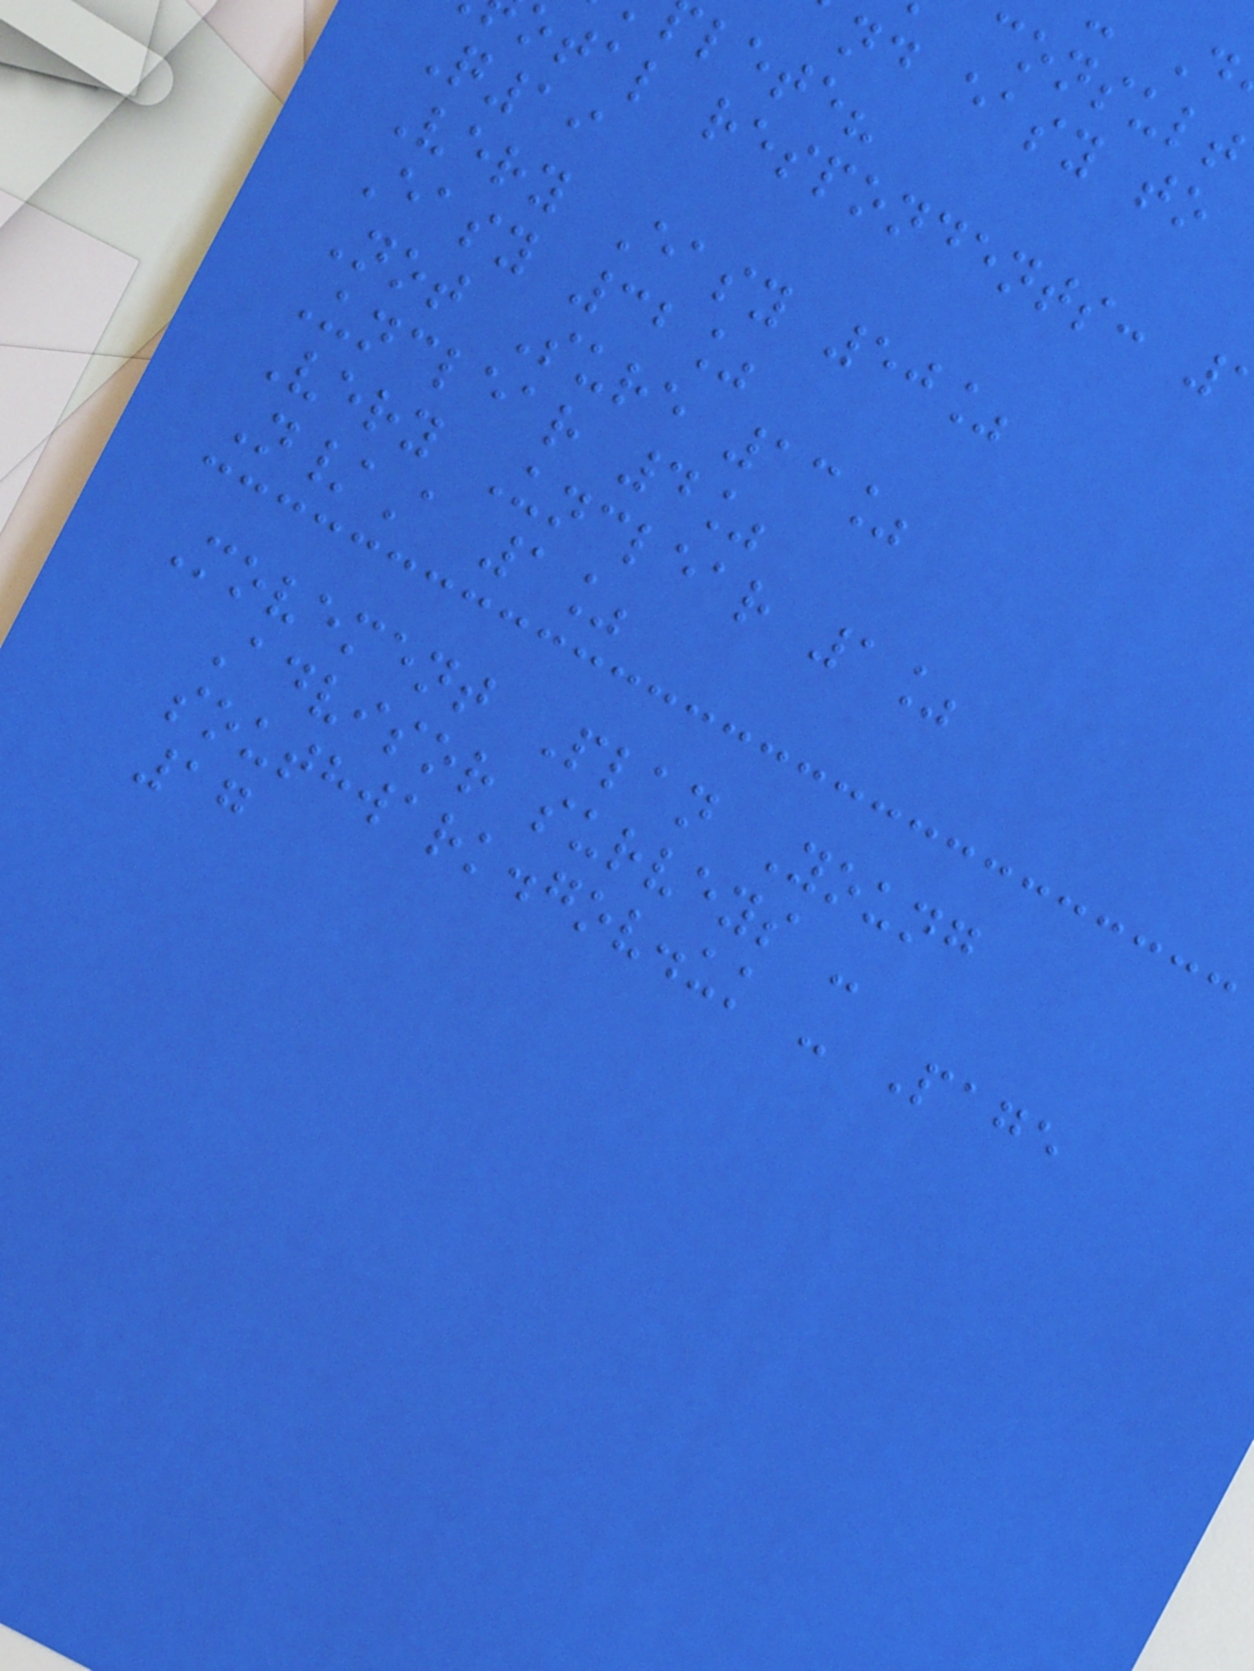consult
nd easy to
lete?
otal respondents:
Q19
Very Easy 50%
Easy 32%
Not Sure 13%
Unclear 4%
Very Unclear 1%
N/A 1%
Movement Plan Young
Advisor surveys -
southwark.gov.uk - Page
17
